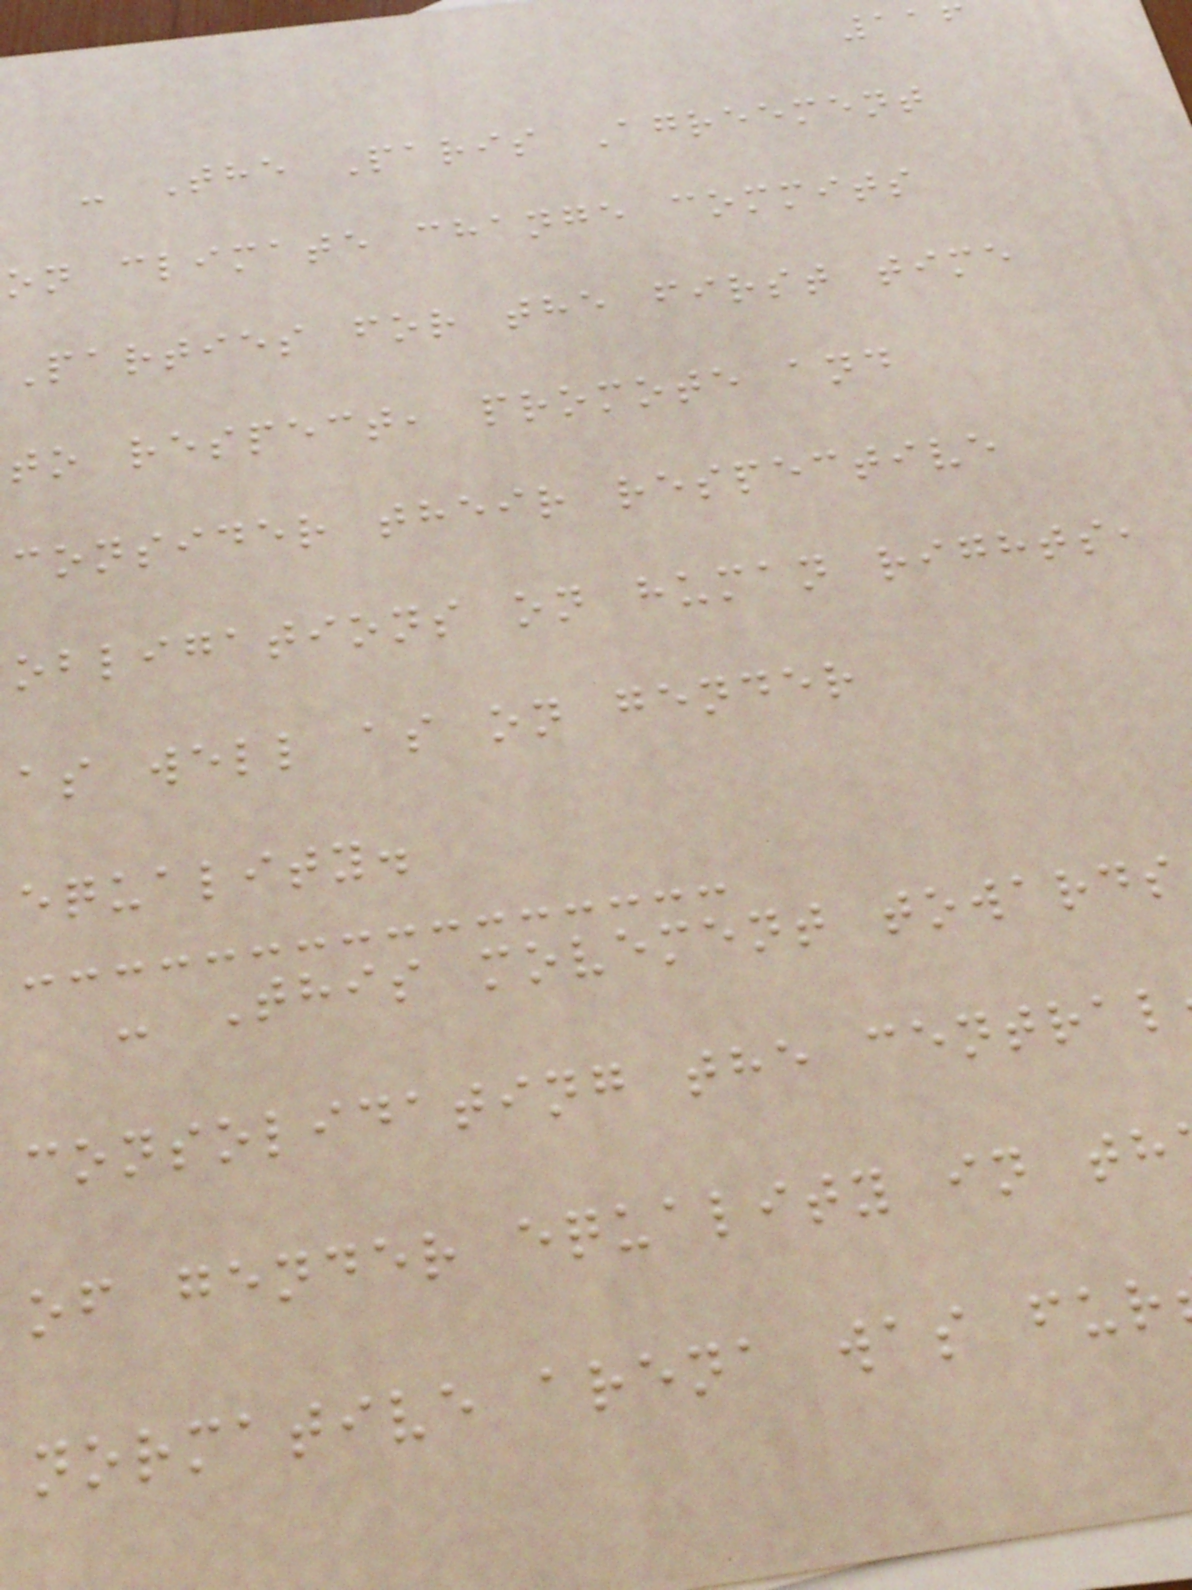116
- The Paris Agreement
on climate change commits
Parties for the first time
to respect, promote and
consider their respective
obligations on human rights,
as well as on gender
equality.
- This movement towards
consolidating the central
of gender equality in th
normative arena was fur
